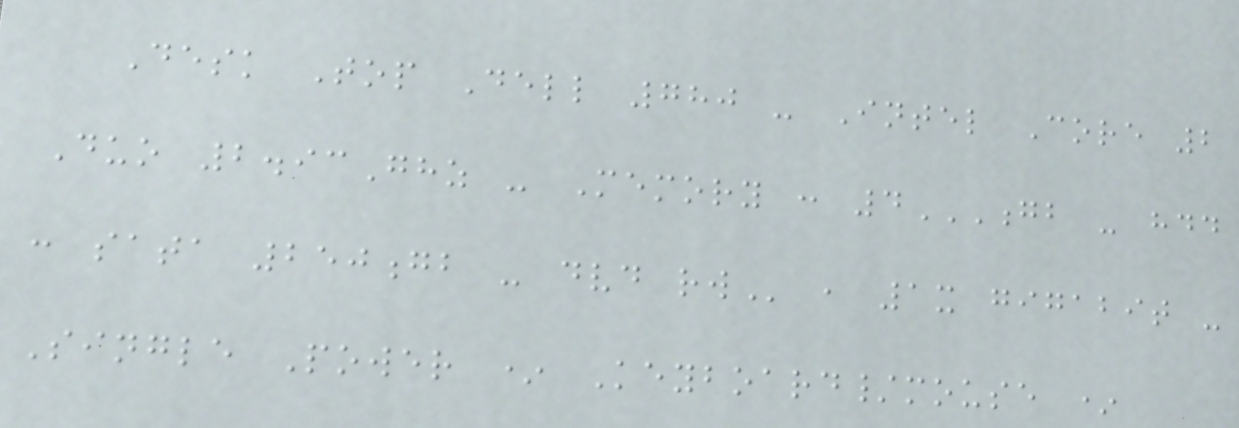Desk Top Dell 780 - Intel Core 2
Duo 2.93Ghz - Memory : 4GB - HDD
: SATA 250GB - DVD RW , 1x gigabit -
Single Power * Keyboard/mouse *
